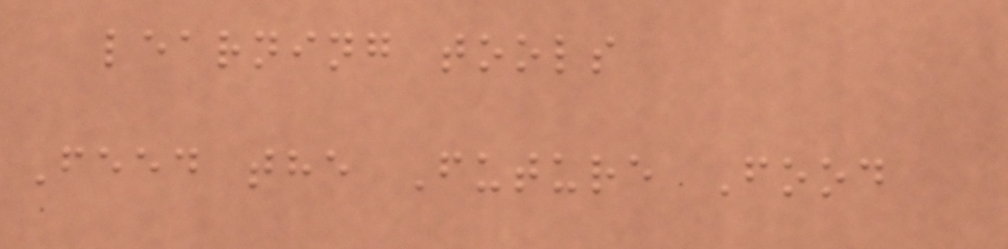learning tools
Feed the Future Food
